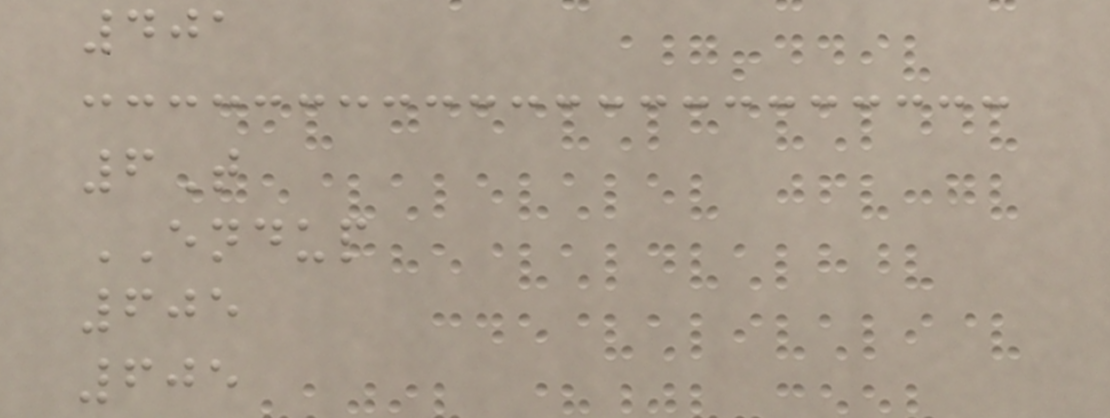401
6T
ENDUP
605
605
